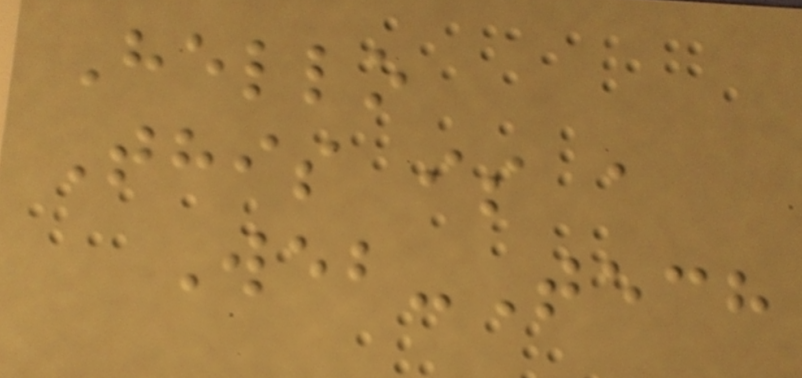Hello
This is a
Web-Tech
